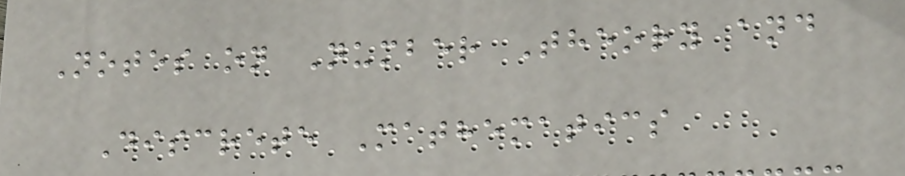Notes on Number Theory and
Discrete Mathematics
